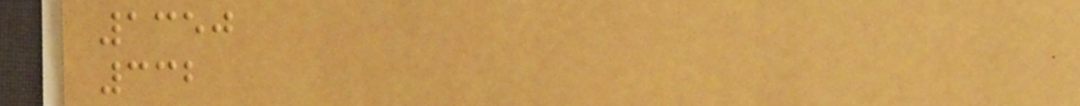1350
332
